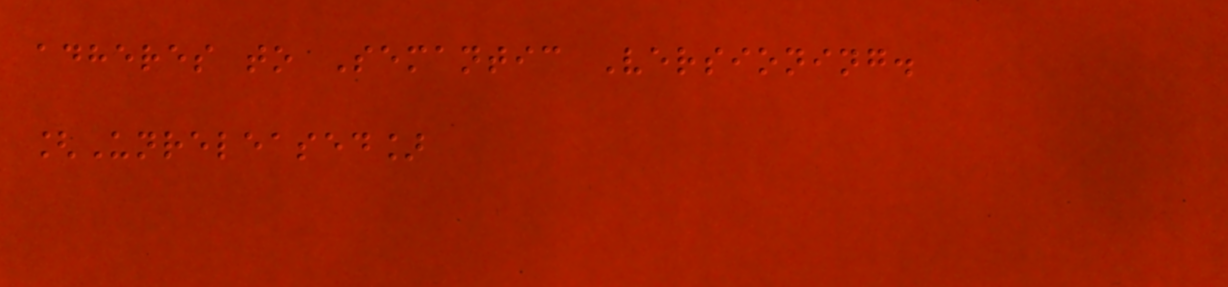adheres to Semantic Versioning.
[Unreleased]
